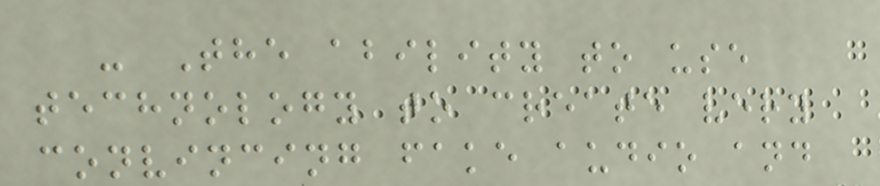- The ability to use
technology to create very
convincing fake audio and
